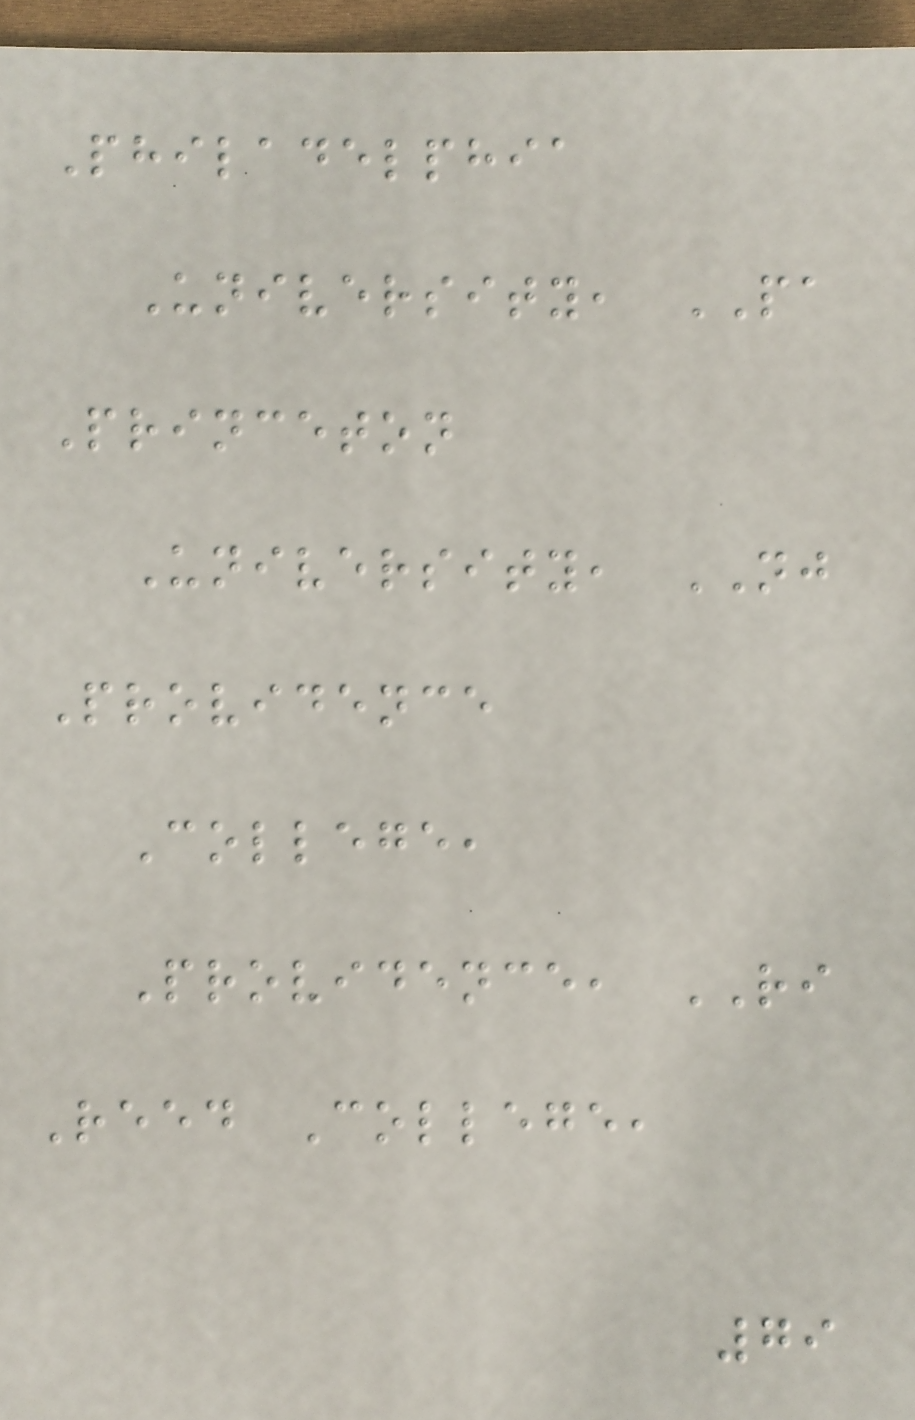Philadelphia
University, PA
Princeton
University, NJ
Providence
College,
Providence, RI
Reed College,
79
